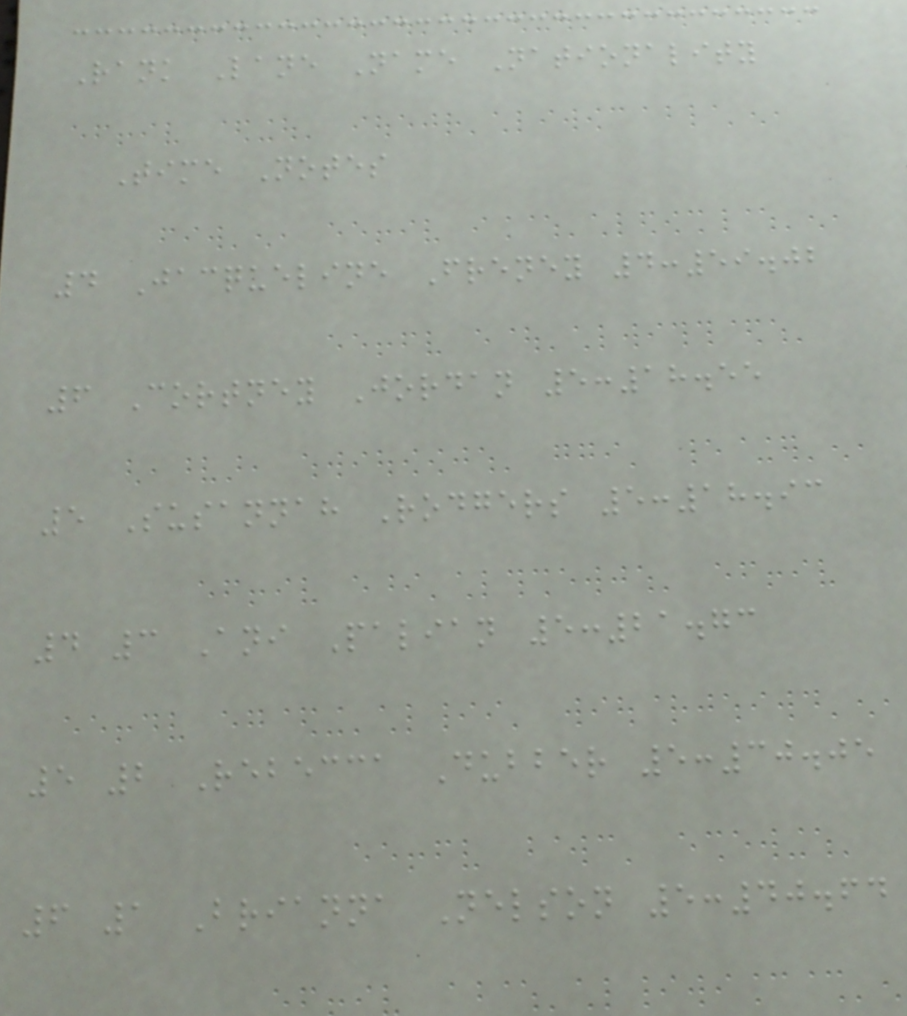Rank Lane Name Nationality
Time Notes
4 Jacqueline Freney 4:59.02
6 Cortney Jordan 5:18.55
5 Susannah Rodgers 5:18.93
4 3 Ani Palian 5:21.73
5 2 Rebecca Dubber 5:30.05
6 1 Brianna Nelson 5:40.64
